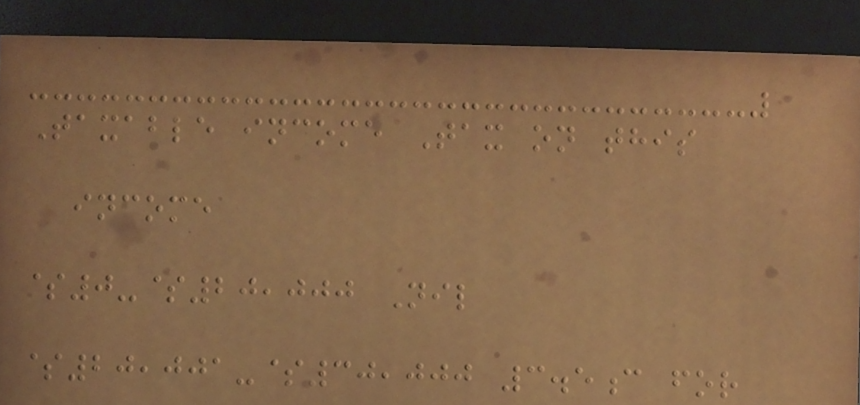Taxable income Tax on this
income
$0-$20,000 Nil
$20,001-$30,000 3.5c for
